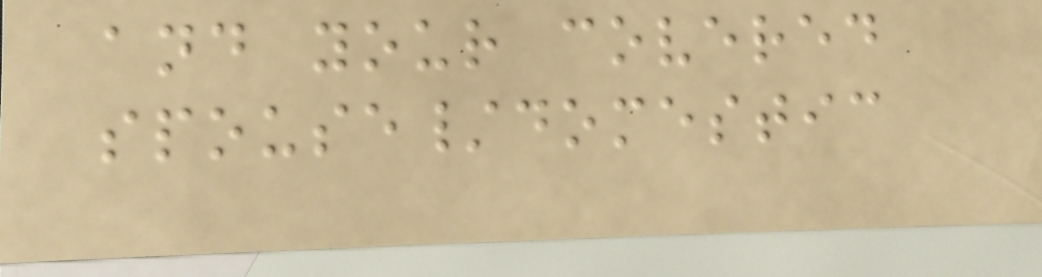and your covered
spouse/domestic
